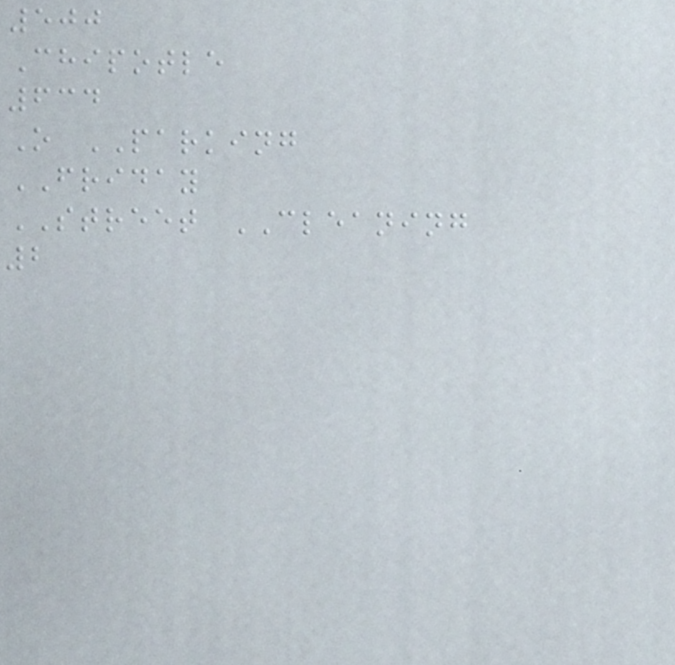500
Chipotle
634
O PARKING
FRIDAY
STREET CLEANING
2
